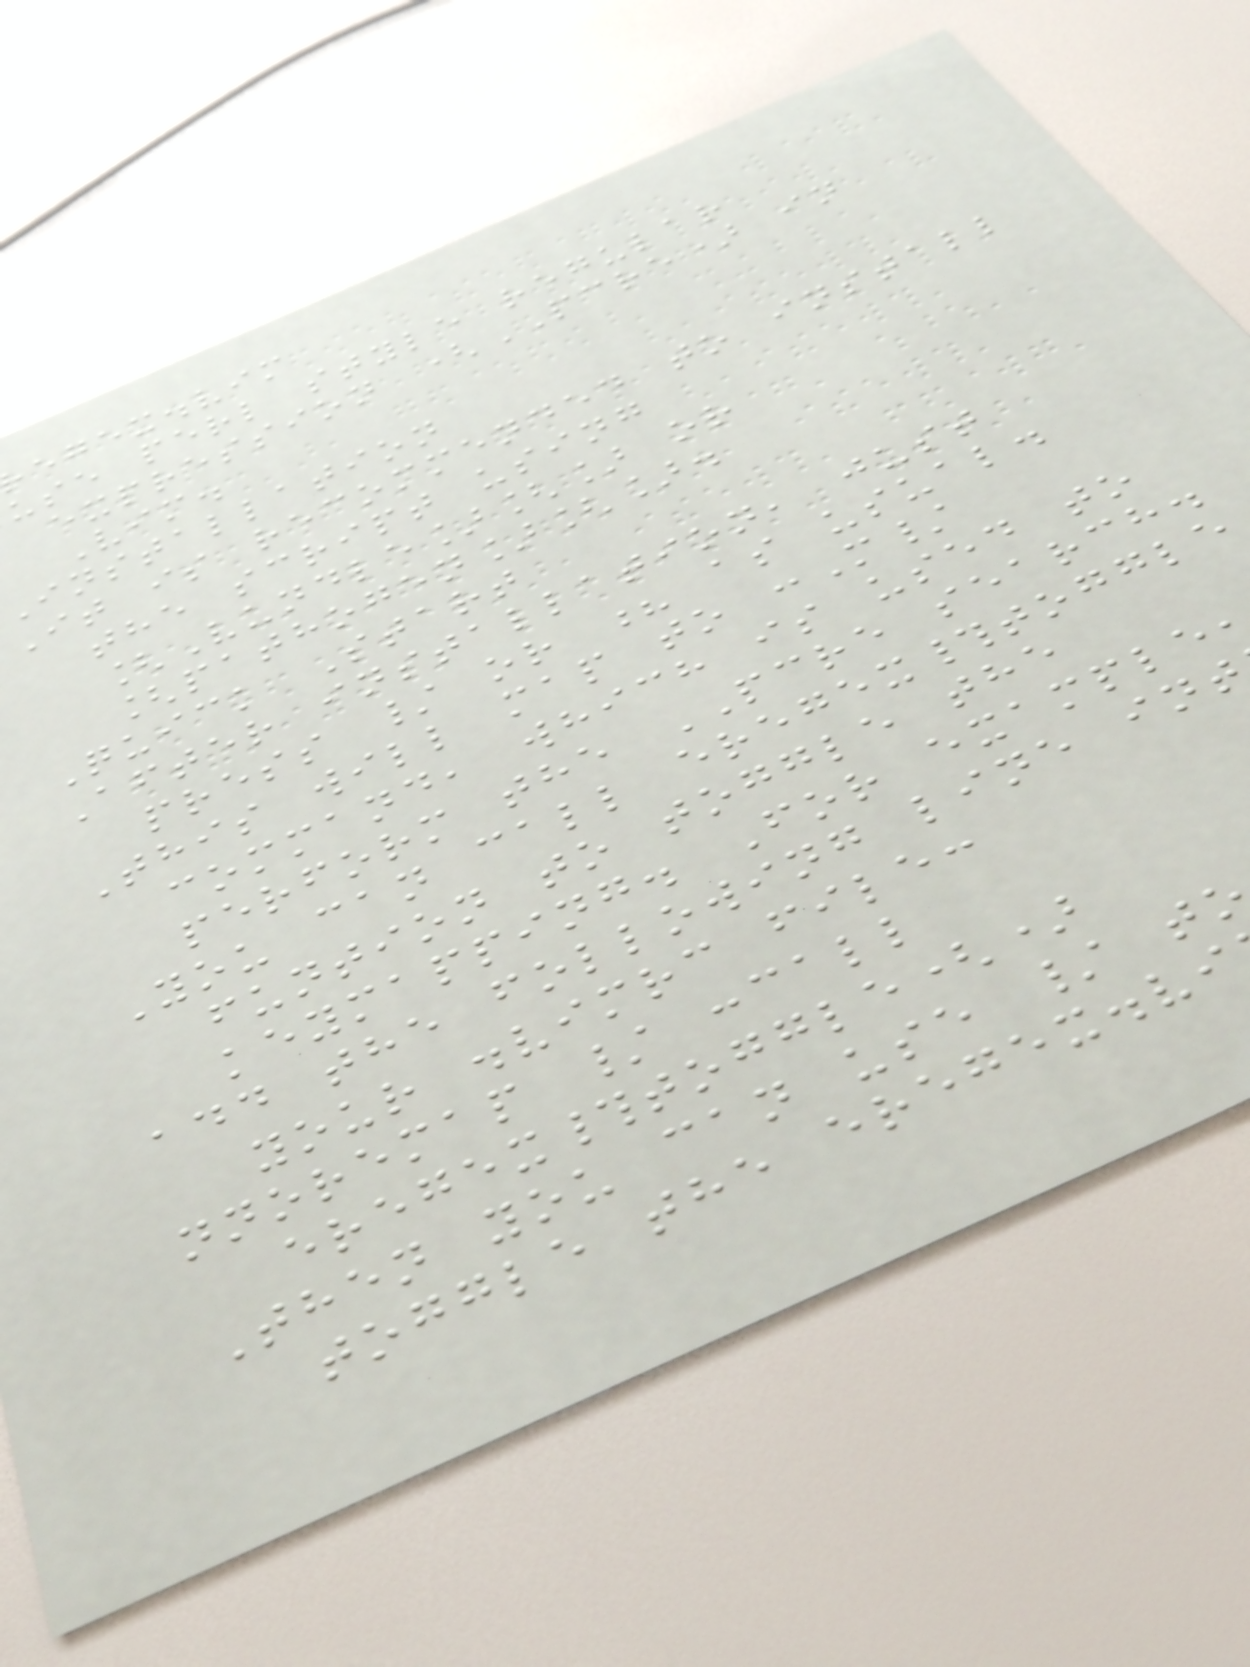egex.vim
use perl style regular
expression (PCRE) in
Vim.
installation
It is recommended to install
the script using
[Vundle][] or
[pathogen][].
Quick Start
After installation, just
press / or ? as usual.
This will map to :M/
command, which is used to
perform the PCRE search.
You can call eregex#toggle
funtion to toggle the
keymapping. For example
add the following line int
your .vimrc file:
nnoremap / :call
eregex#toggle()
Then you can use / to
toggle the eregex.vi
